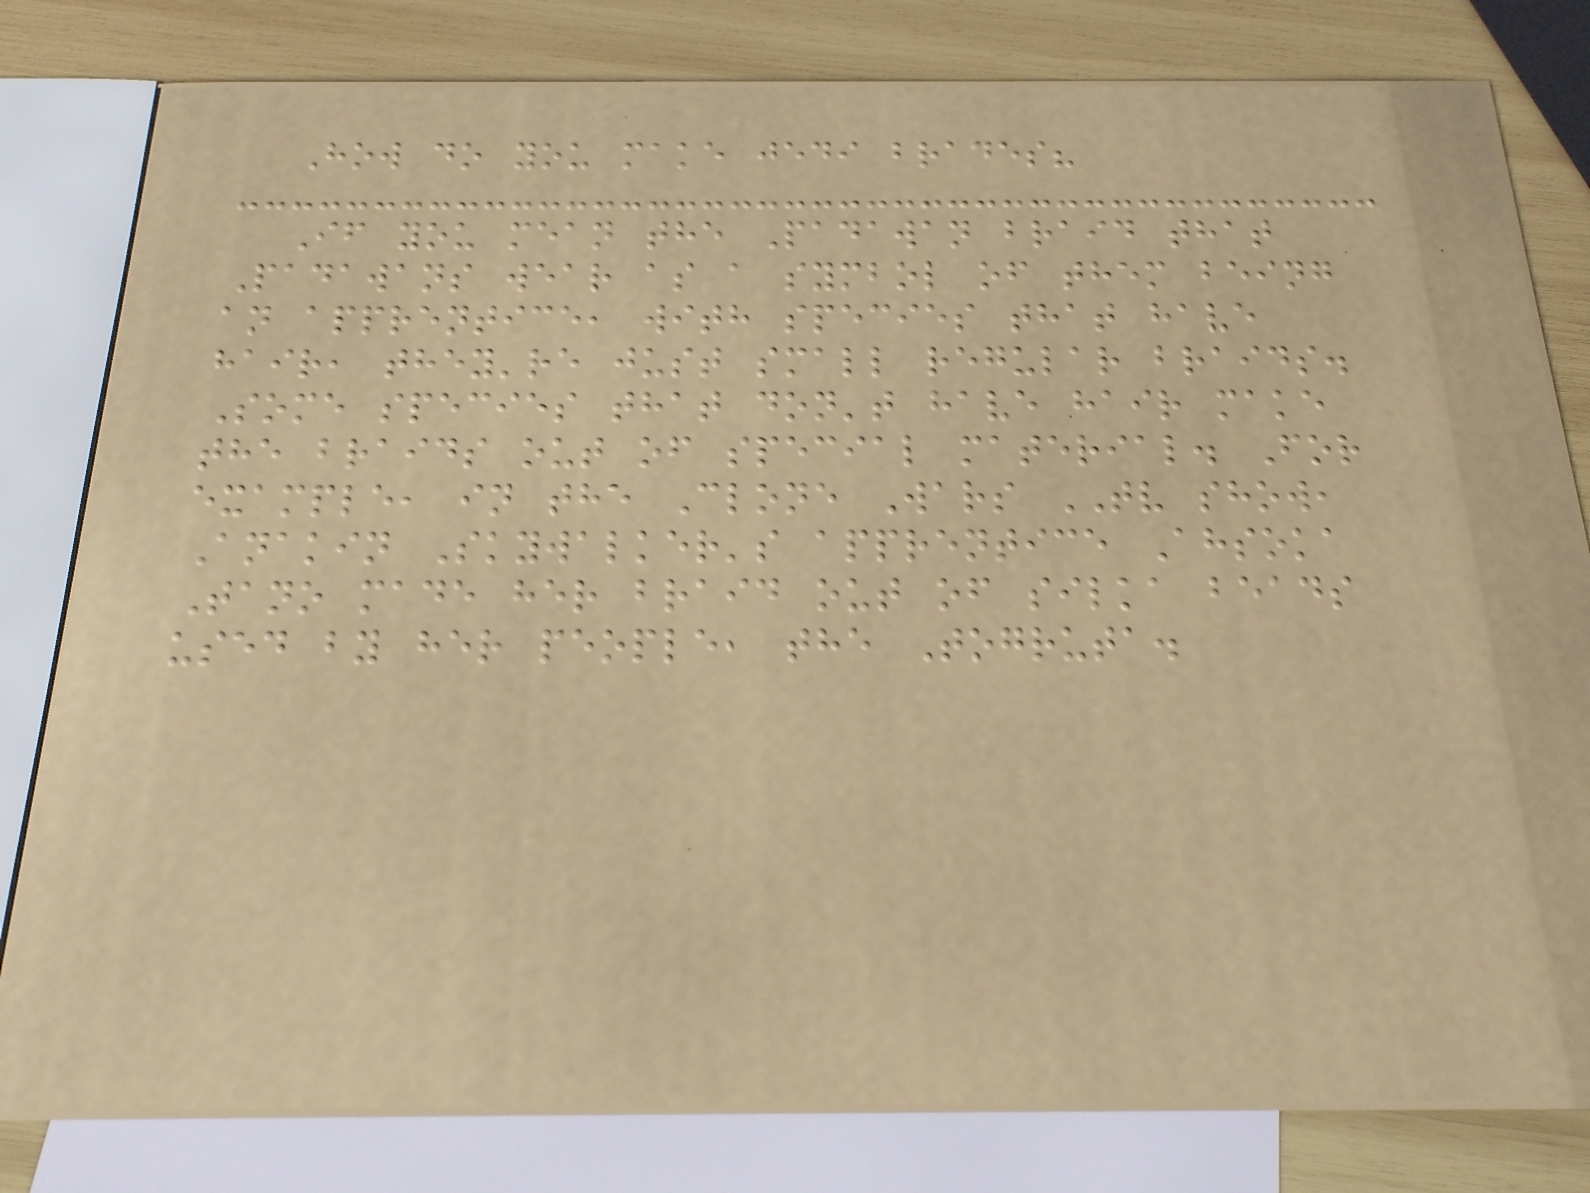How do you make jedi brades?
If you mean the Padawan braid that
Padawans wear as a symbol of them being
an apprentice, with species that have
hair, they're just small regular braids.
Some species that don't have hair make
the braids out of special material. For
example, in the Clone Wars TV show,
Anakin Skywalker's apprentice Ahsoka
Tano made her braid out of silka beads
used by her people, the Togruta.
